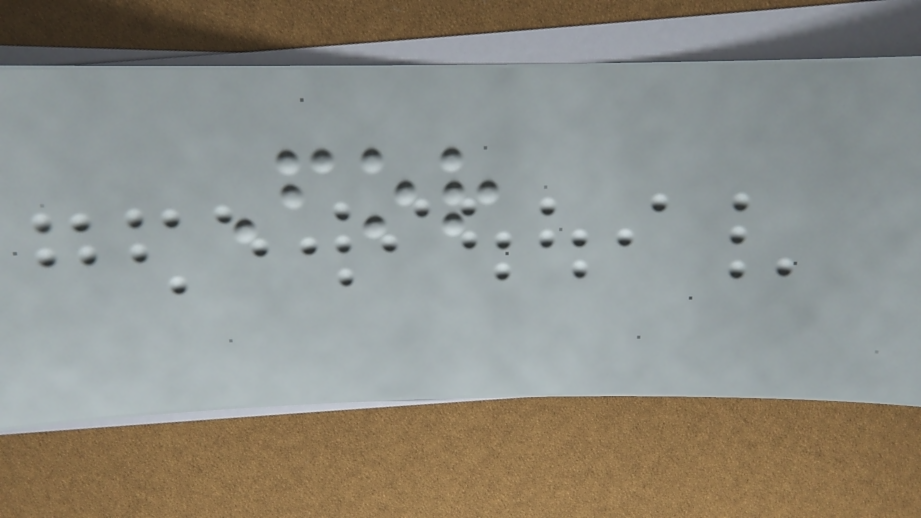For
